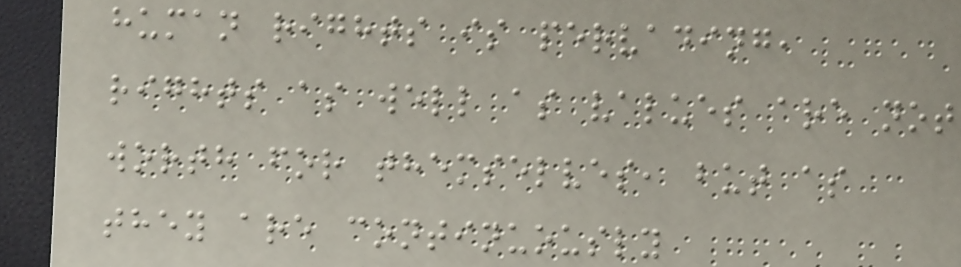human rights is pervading,
rights as well as values are not
worth for themselves, but as
they are continuously
